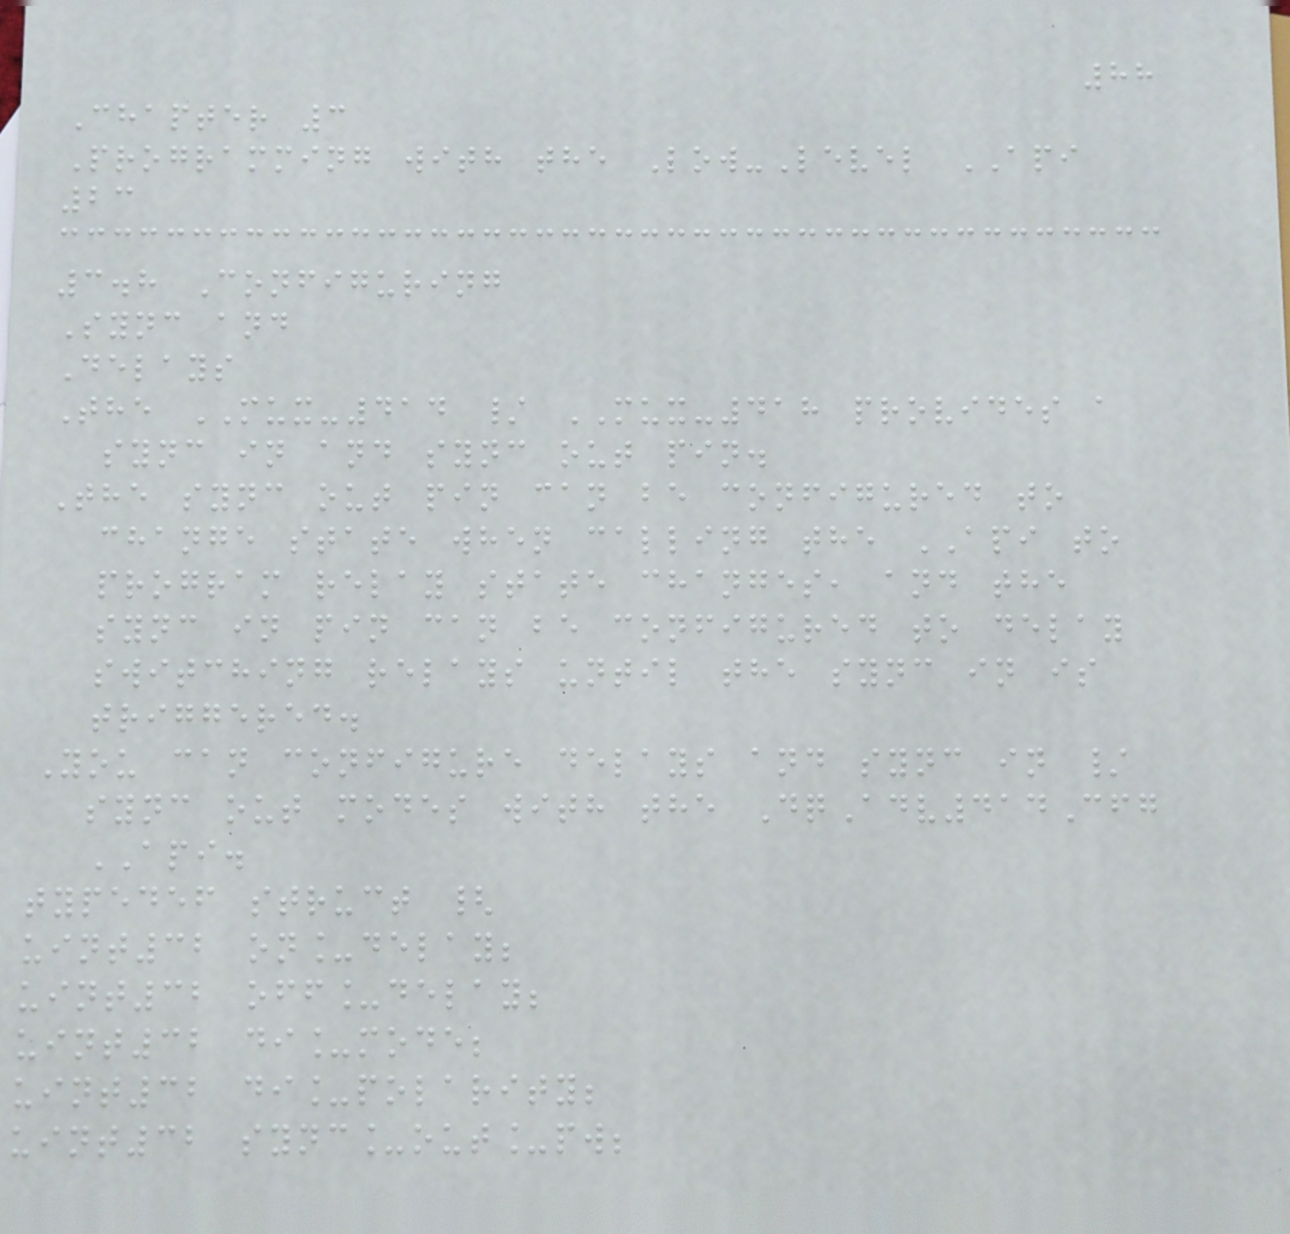88
Chapter 3
Programming with the Low-Level API
23
3.8 Configuring
Sync and
Delays
The MUX-414 / MUX-418 provides a
sync in and sync out pin.
The sync out pin can be configured to
change state when calling the API to
program relay state changes, and the
sync in pin can be configured to delay
switching relays until the sync in is
triggered.
You can configure delays and sync in /
sync out modes with the DqAdv414Cfg
API.
typedef struct {
uint32 on_delay;
uint32 off_delay;
uint32 di_mode;
uint32 di_polarity;
uint32 sync_out_pw;
